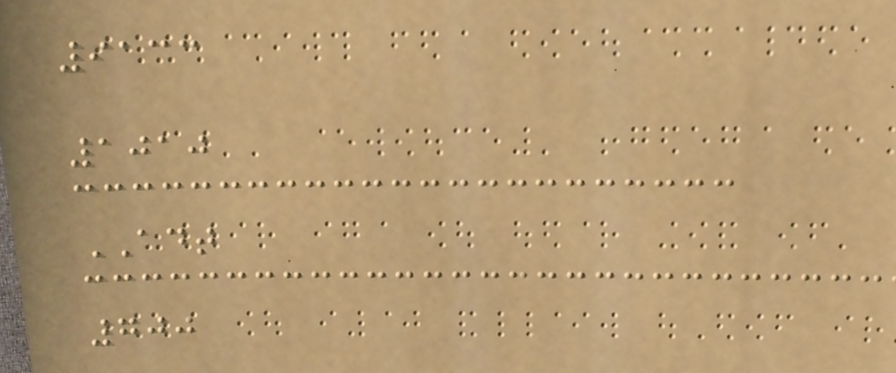9133
1010
ADT
700
